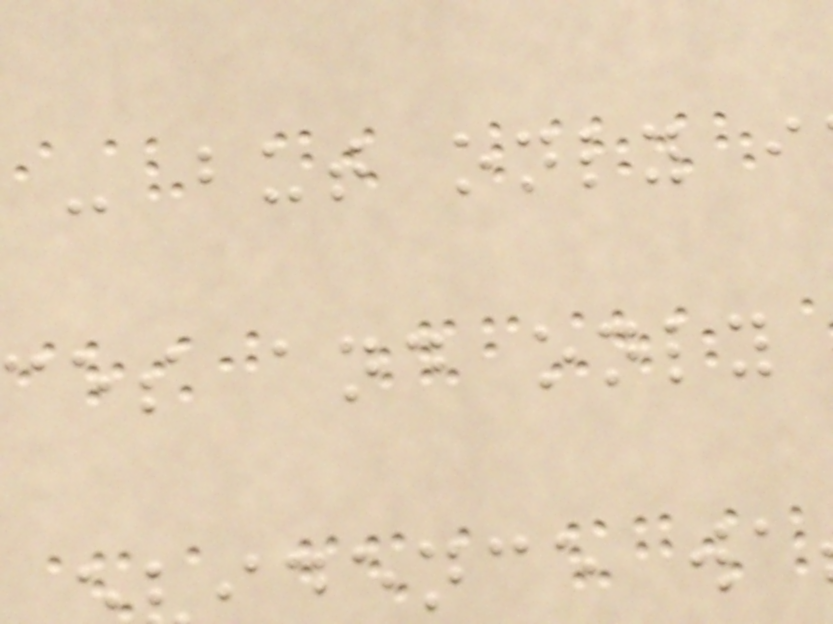- but only i
es and only
